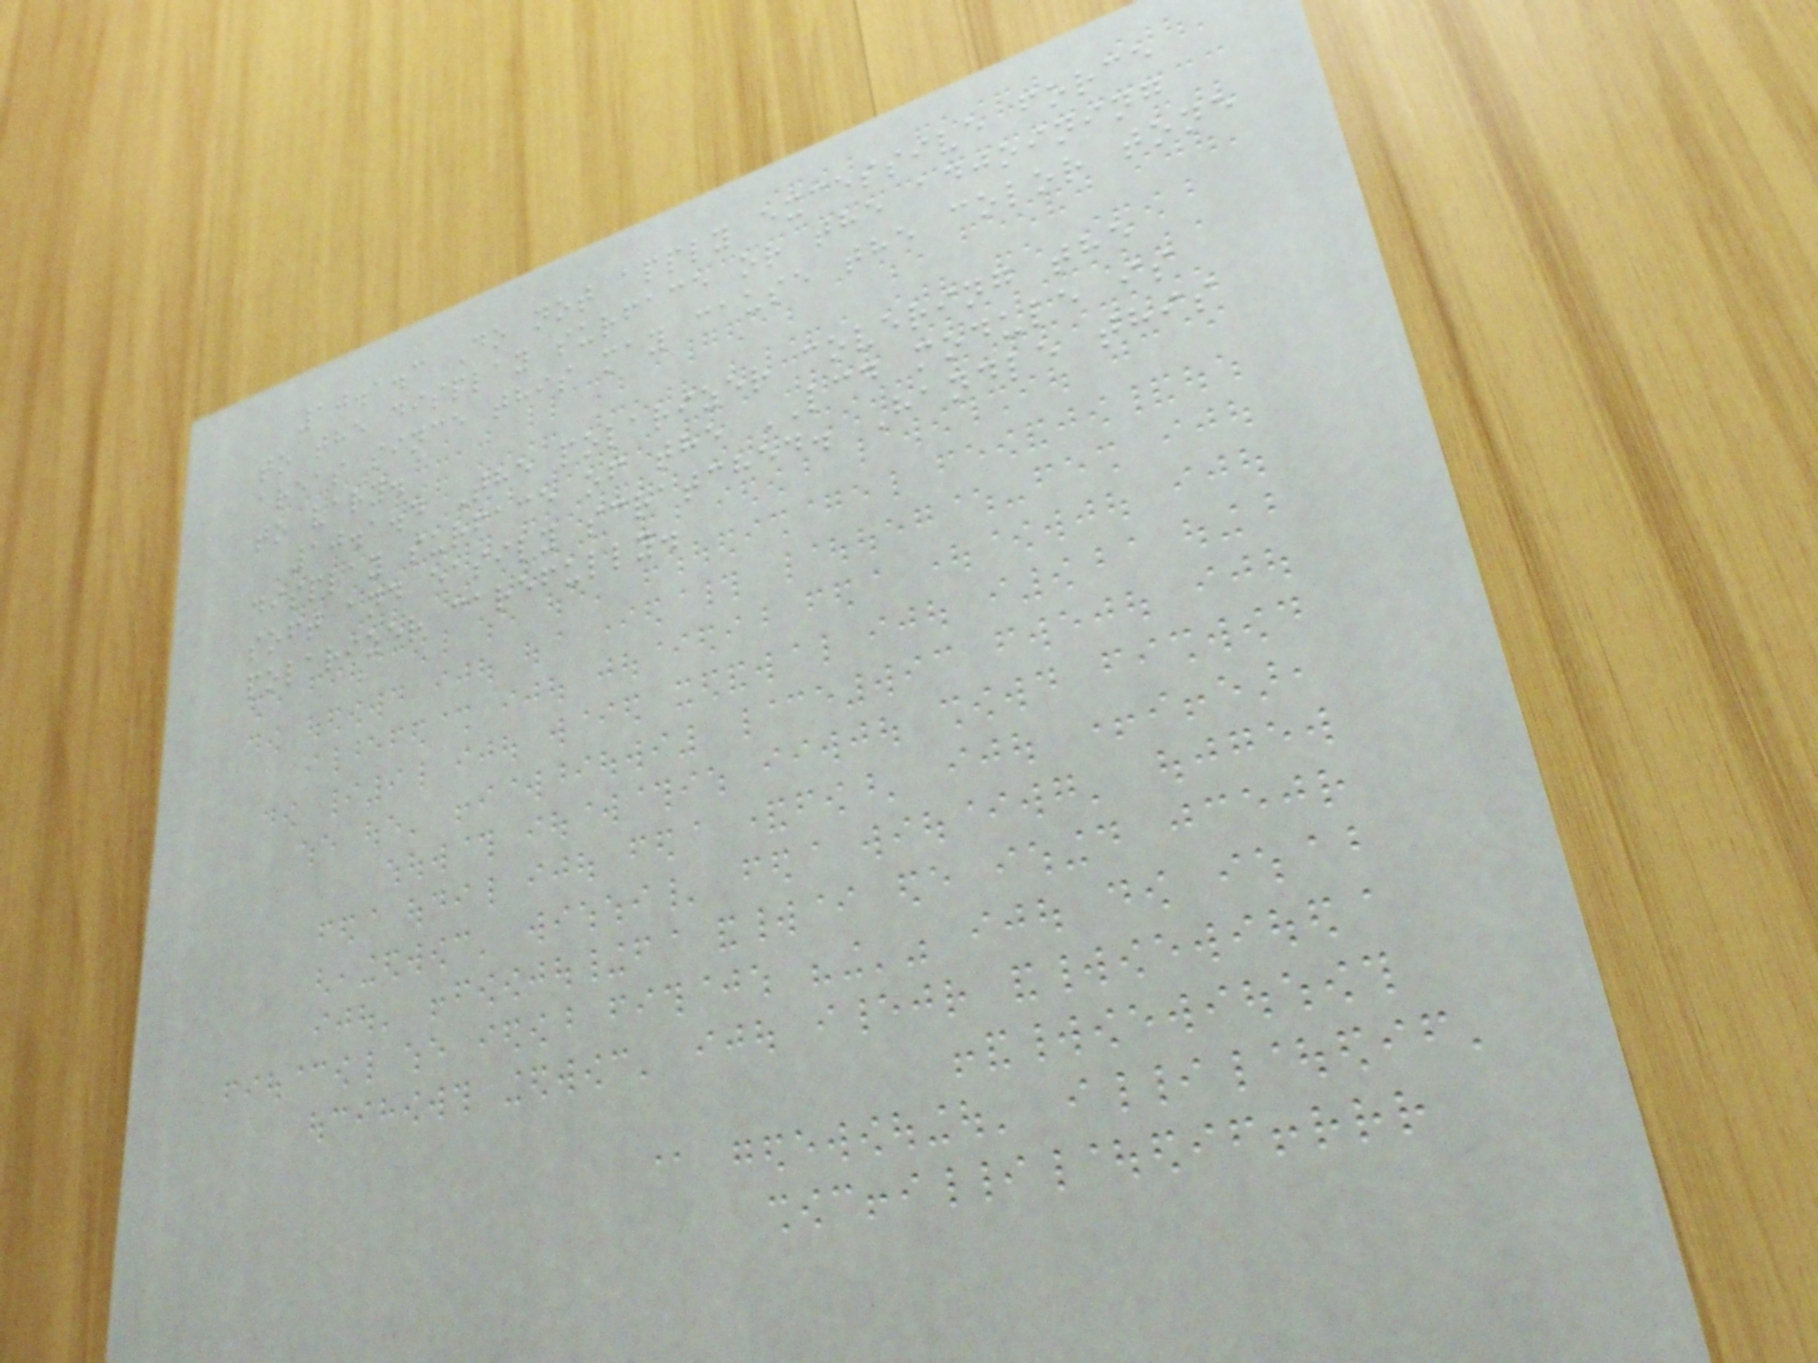10.1.3 Do not apply excessive force
to the display surface or the adjoining
areas since this may cause the color tone
to vary.
10.1.4 The polarizer covering the
display surface of the LCD module is
soft and easily scratched. Handle this
polarizer carefully.
